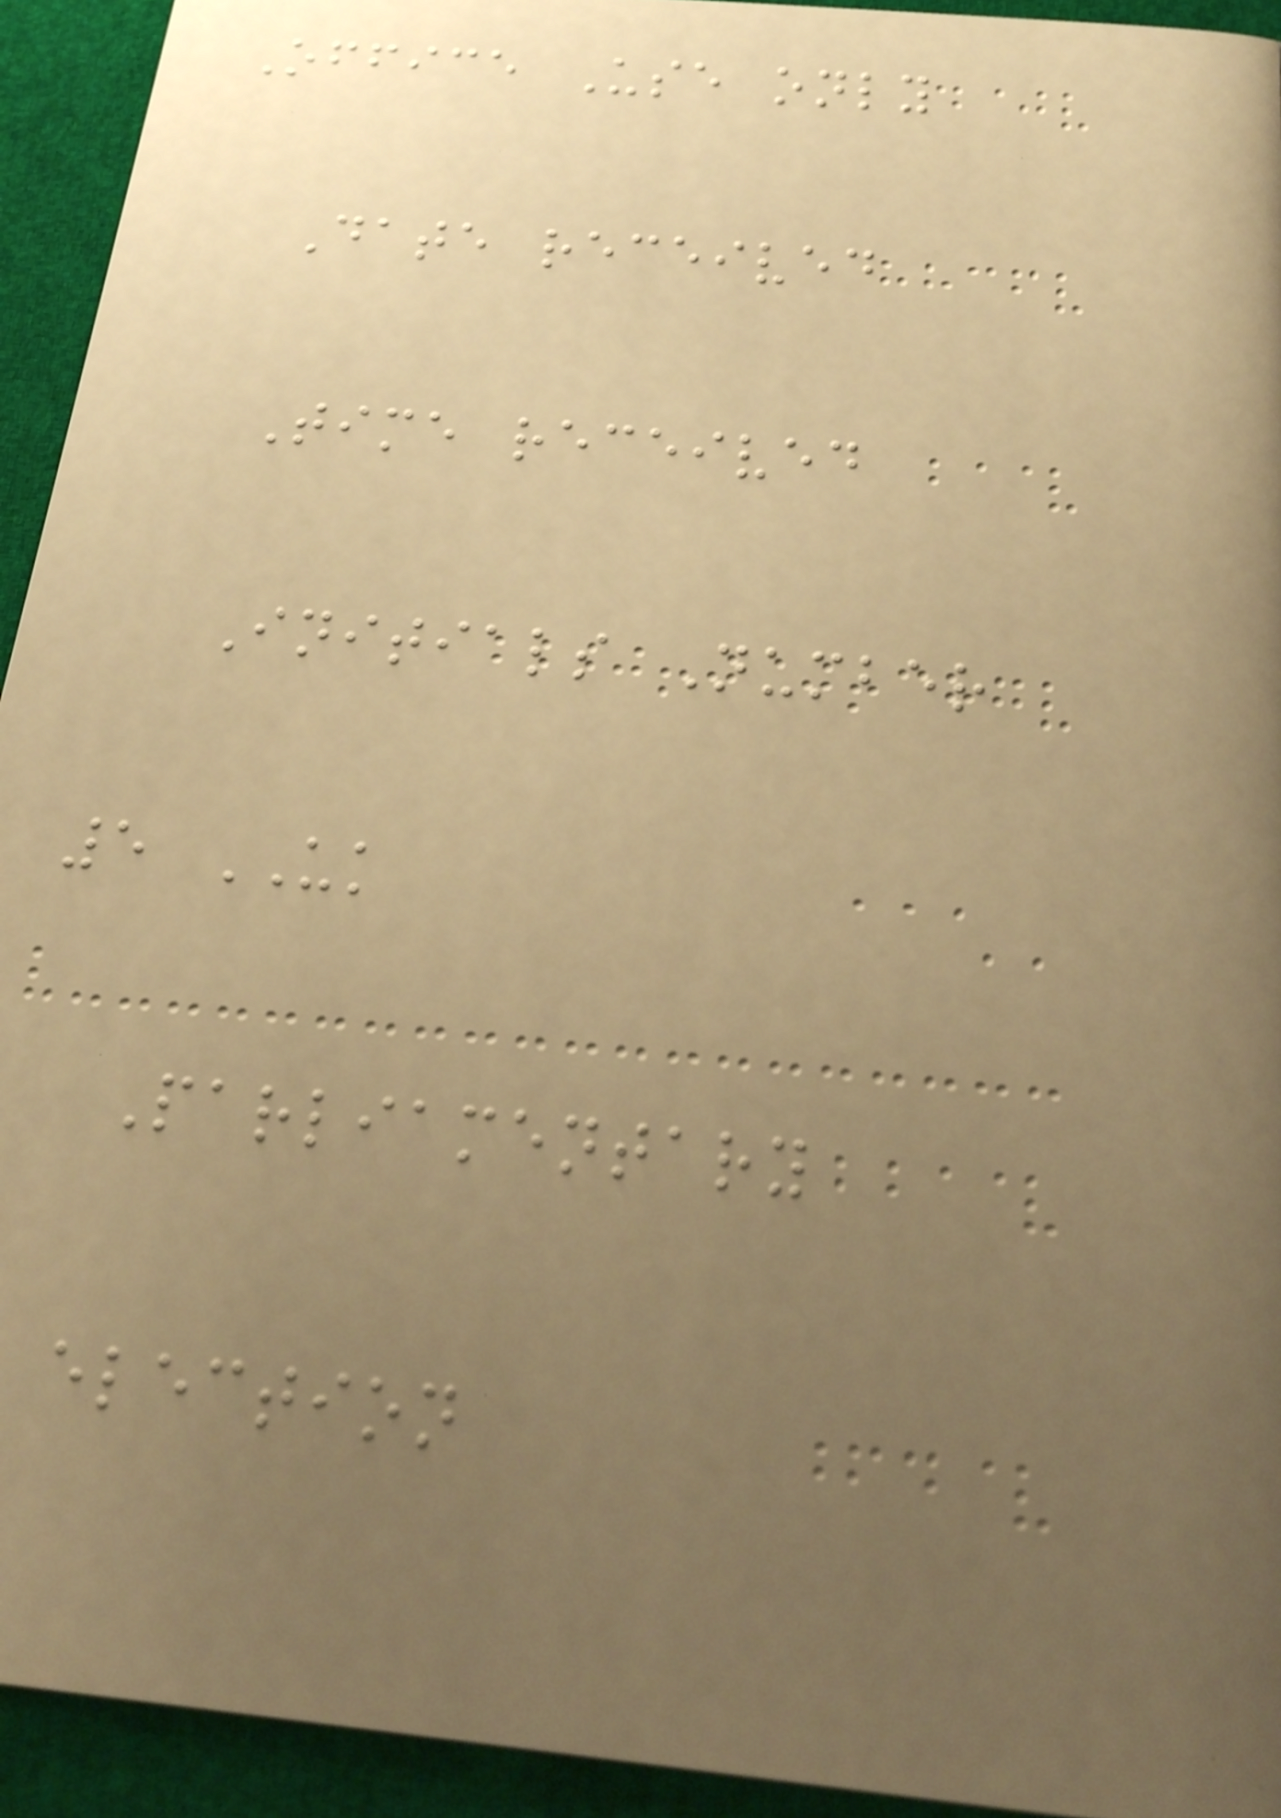Office Use only
Date received
Time received
Initials Number
5 UK
Parliamentary
election
